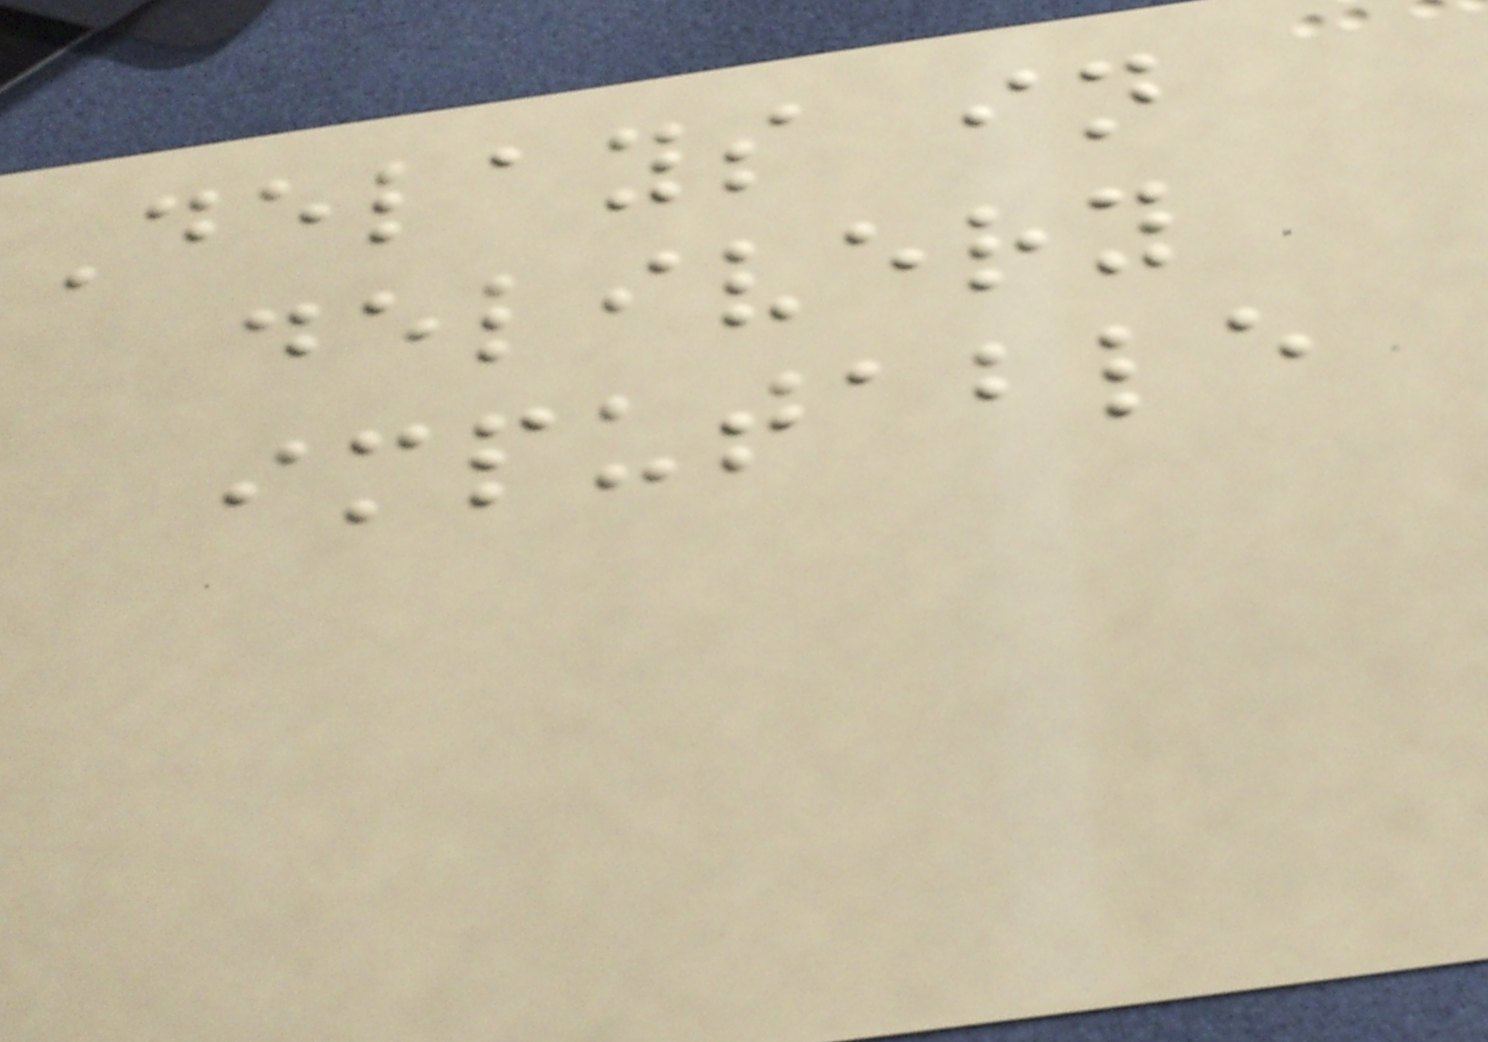Delays in
delivery
imputable
